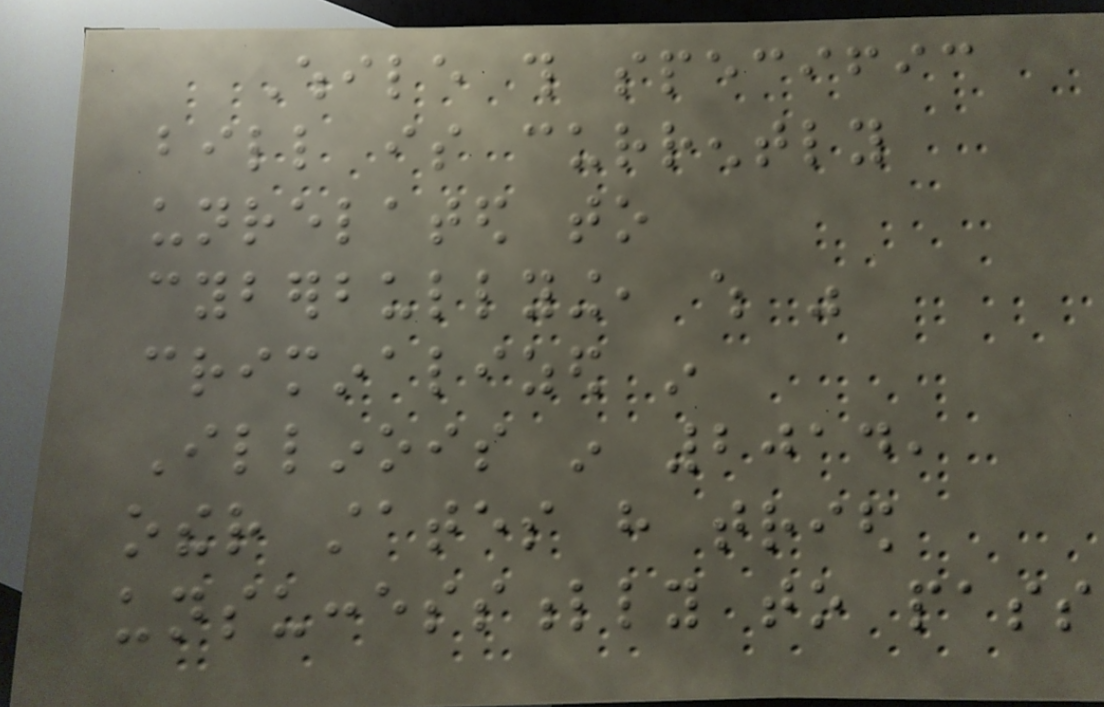While this specific
bill is currently
unrelated to
cyberbullying, which was
criminalized in
Illinois in 2014,
other states have tried
unsuccessfully to pass
